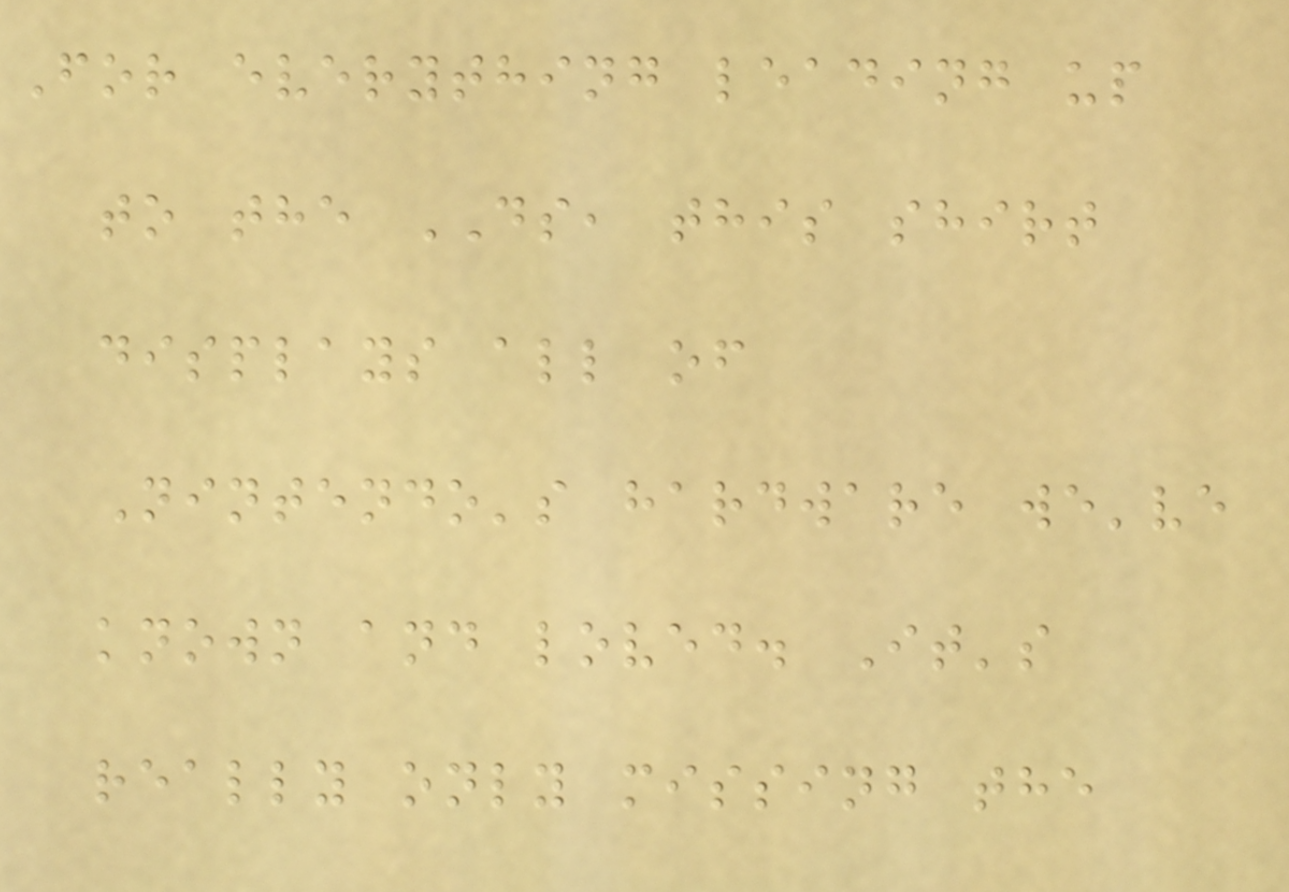For everything leading up
to the DS, this shirt
displays all of
Nintendo's hardware we've
known and loved. It's
really only missing the
